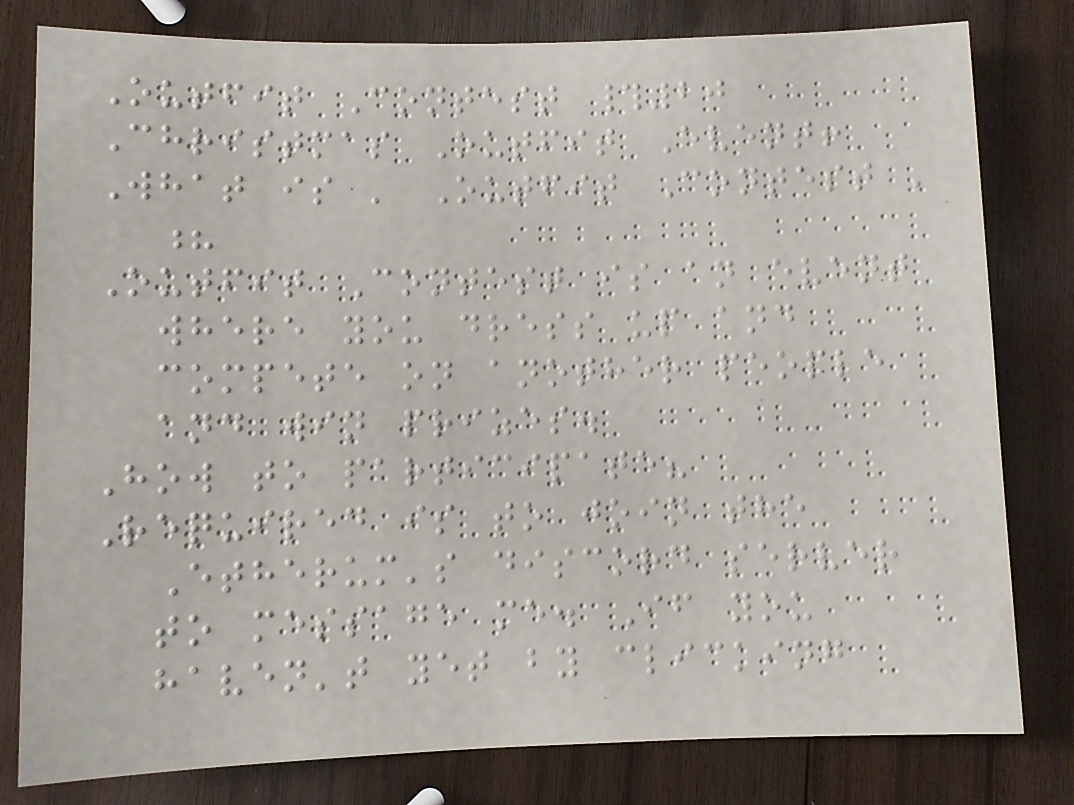Outfit Contest #20
Christmas Outfit Event!
What is ' Outfit Contest '
?
Outfit Contest is an event
where you dress up and
compete on another people
and win prizes.
How to participate?
Required is to join the
Etherum's discord server
to message me. If you
haven't yet by clicking
